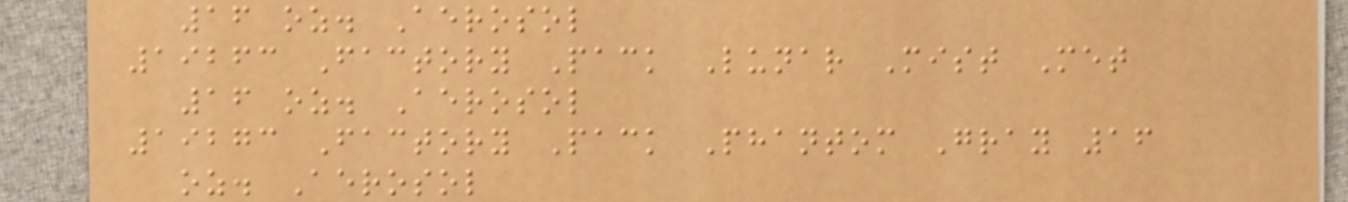16 oz. Aerosol
19263 Factory Pack Lunar Mist Met
16 oz. Aerosol
19273 Factory Pack Phantom Gray 16
oz. Aerosol
